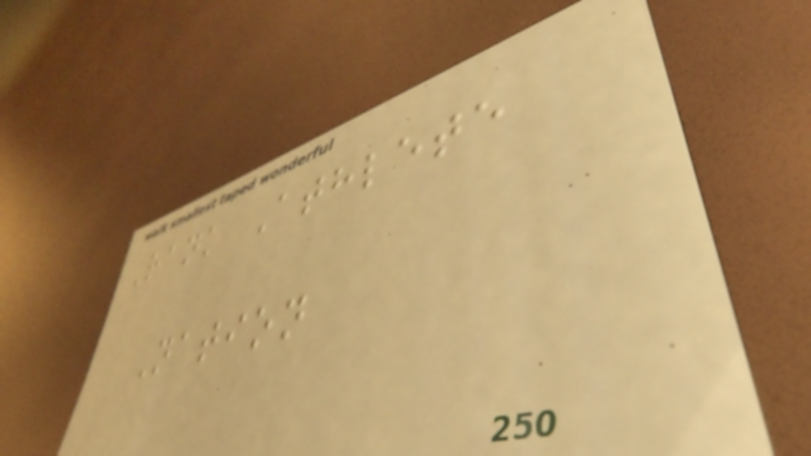Rank Athlete
Nation
